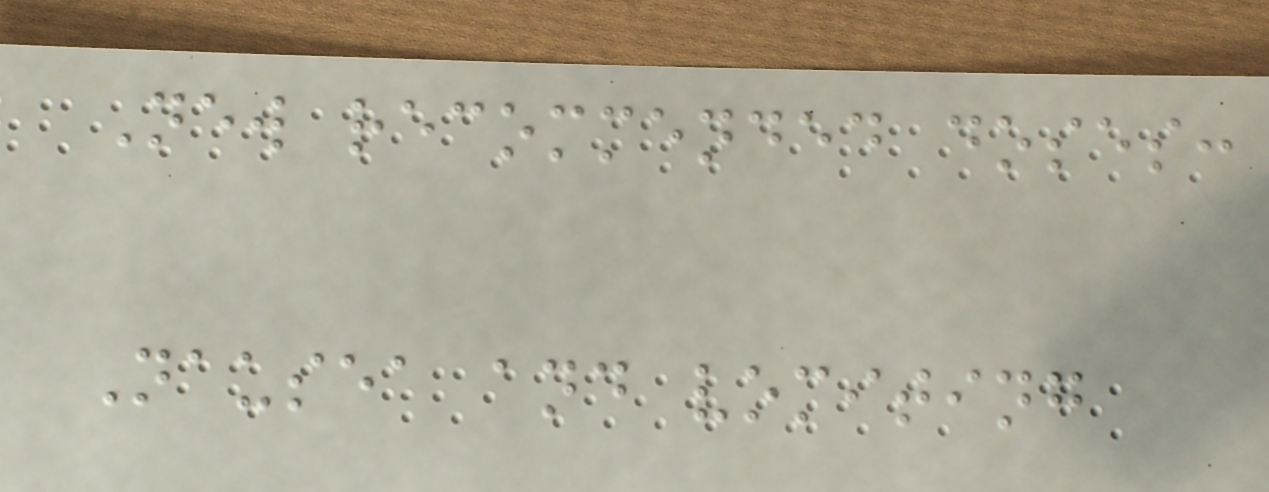New recommended doses:
Nausea and vomiting
